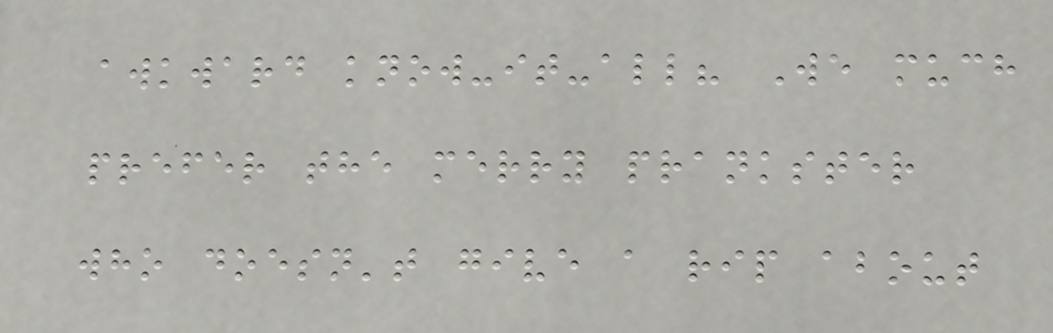awkward know-it-all? We much
prefer the merry prankster
who doesn't give a rip about
